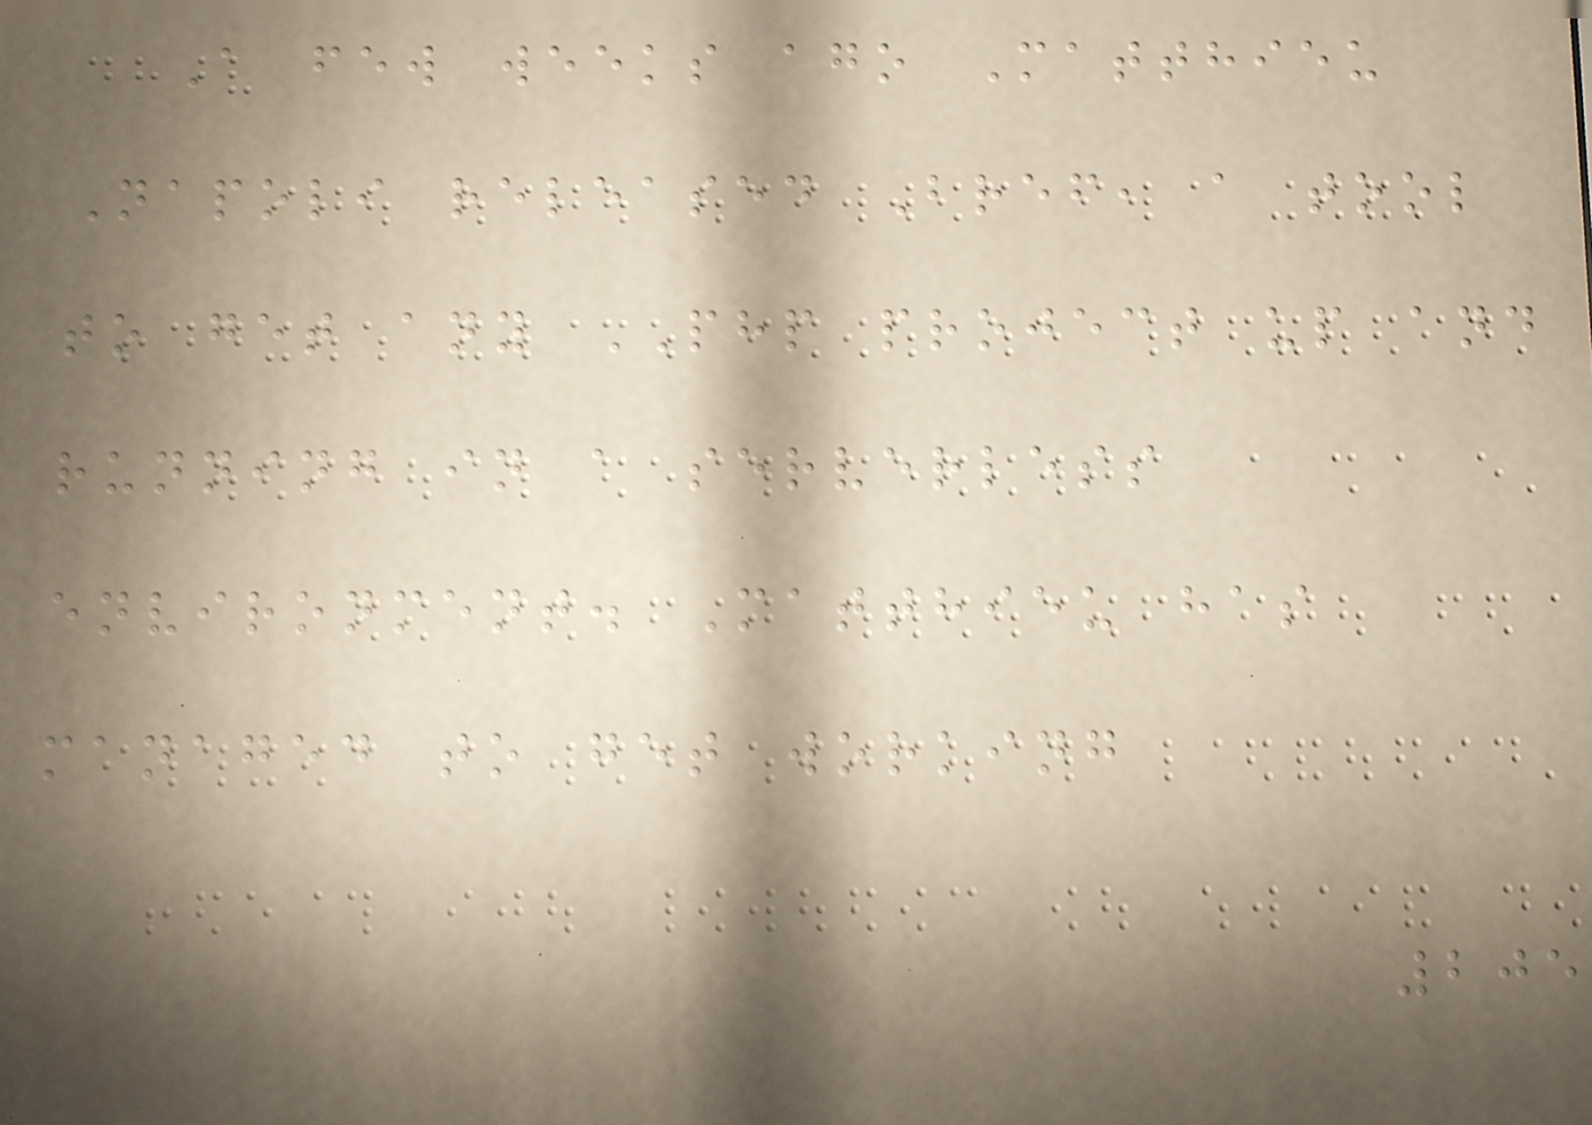A few weeks ago Matthieu
Napoli released Bref, a tool
to get any PHP project up and
running in a serverless
environment. Matthieu has
managed to get working
205
